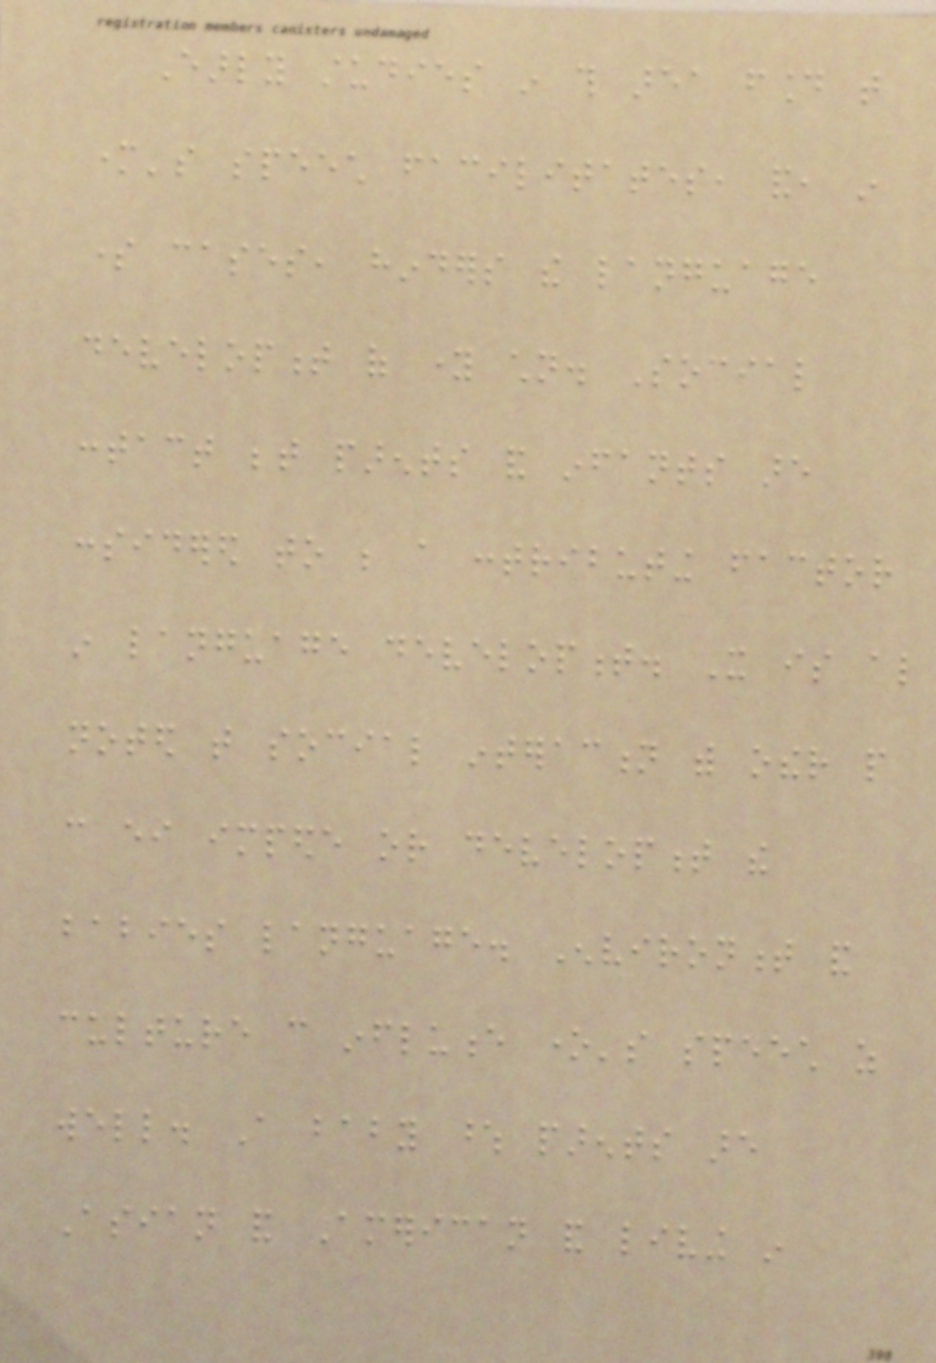Early studies in this area found that
mother's speech facilitates, and, in
some cases, hinders the language
development of young children. Social
contact between parents and infants are
considered to be a contributing factor
in language development. It is also
noted that social interaction with other people
can either impede or development the
babies language. Environment and
culture can influence one's speech as
well. A baby whose parents are
Asian and American and living in
